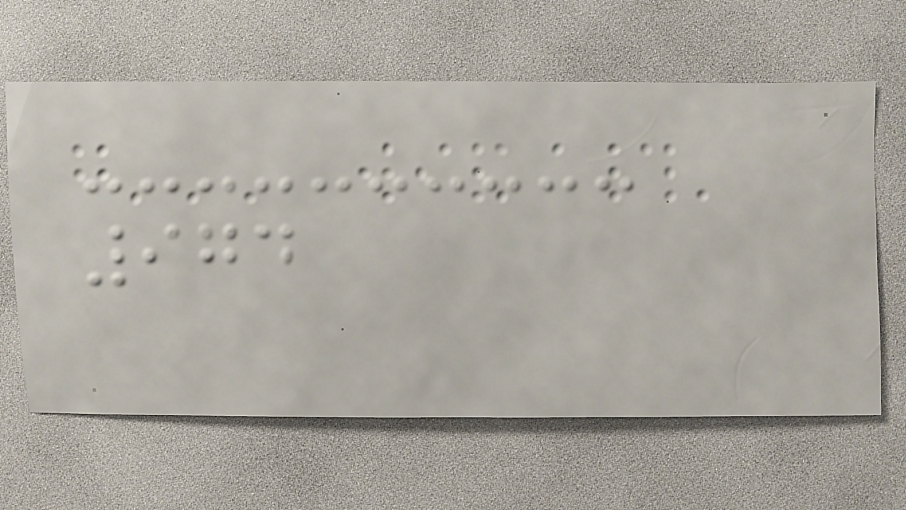974
